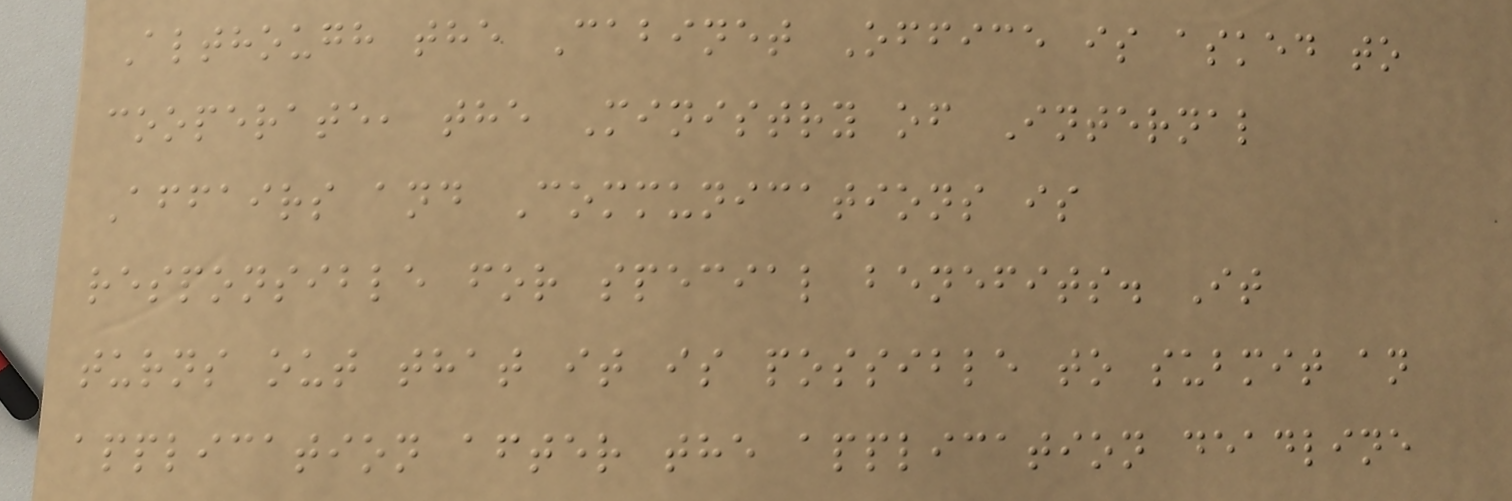Although the Cabinet Office is asked to
cooperate, the Ministry of Internal
Affairs and Communications is
responsible for special benefits. It
turns out that it is possible to submit an
application after the application deadline
